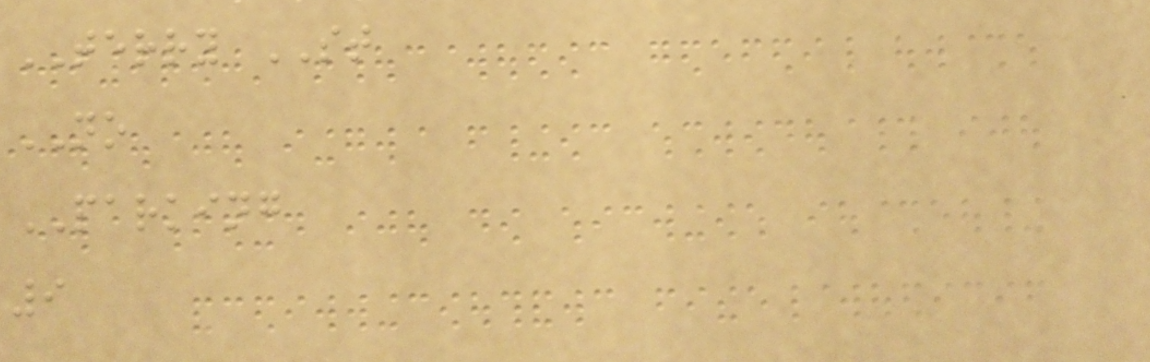TERRY ST
NO
PARKING
9
